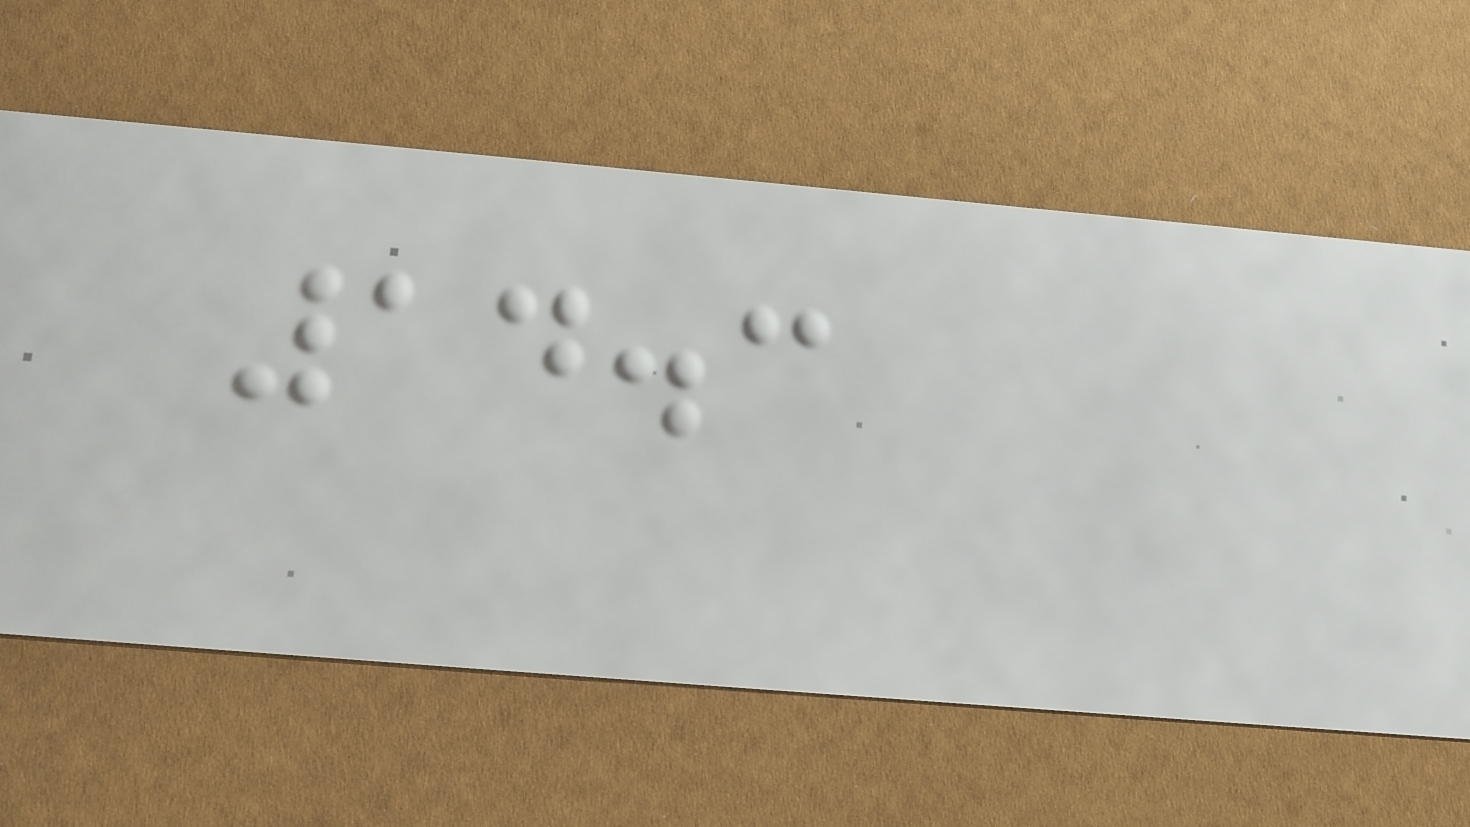14.3
